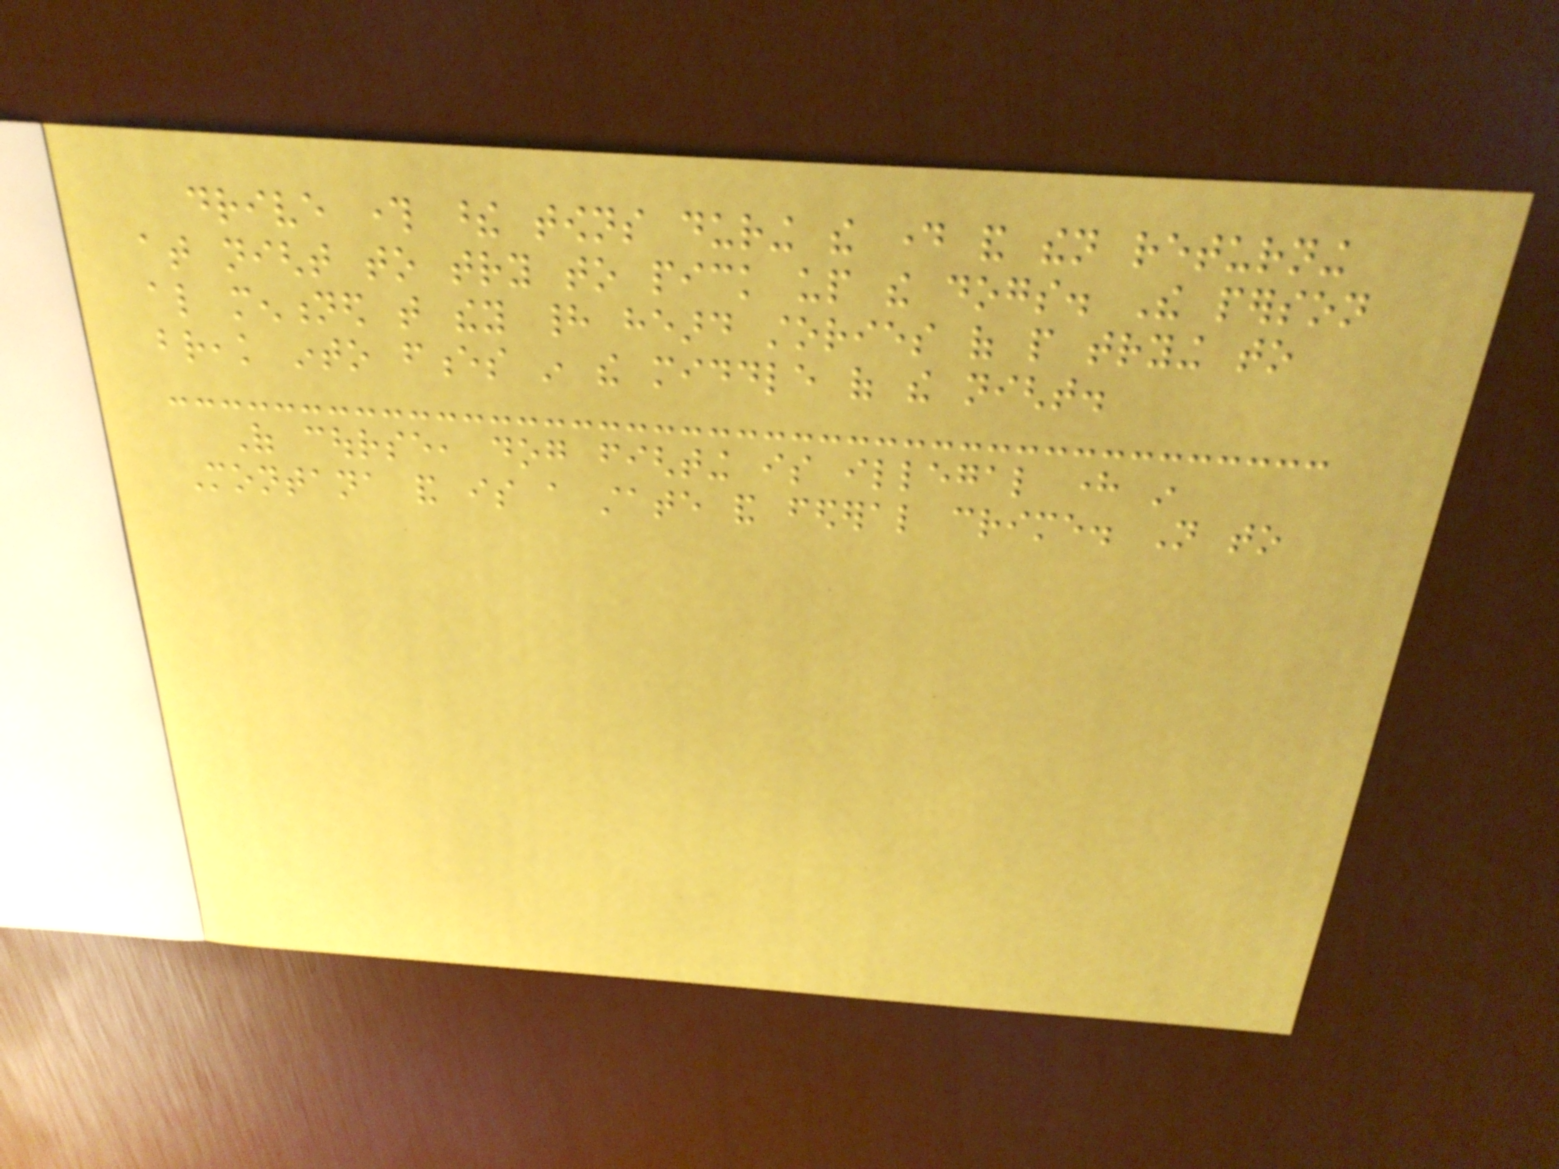drive through these towns during the day and then returning
at night to try to pick up the dogs. The person
also mentioned that they had heard stories of people trying to
break into fences in the middle of the night.
Of course, dog fighting is illegal here in
Montana and is a state and federal crime. Not to
